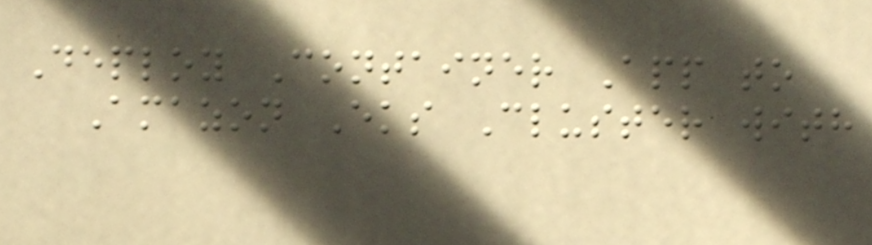Deploy Container App to
Amazon Eks Cluster with
